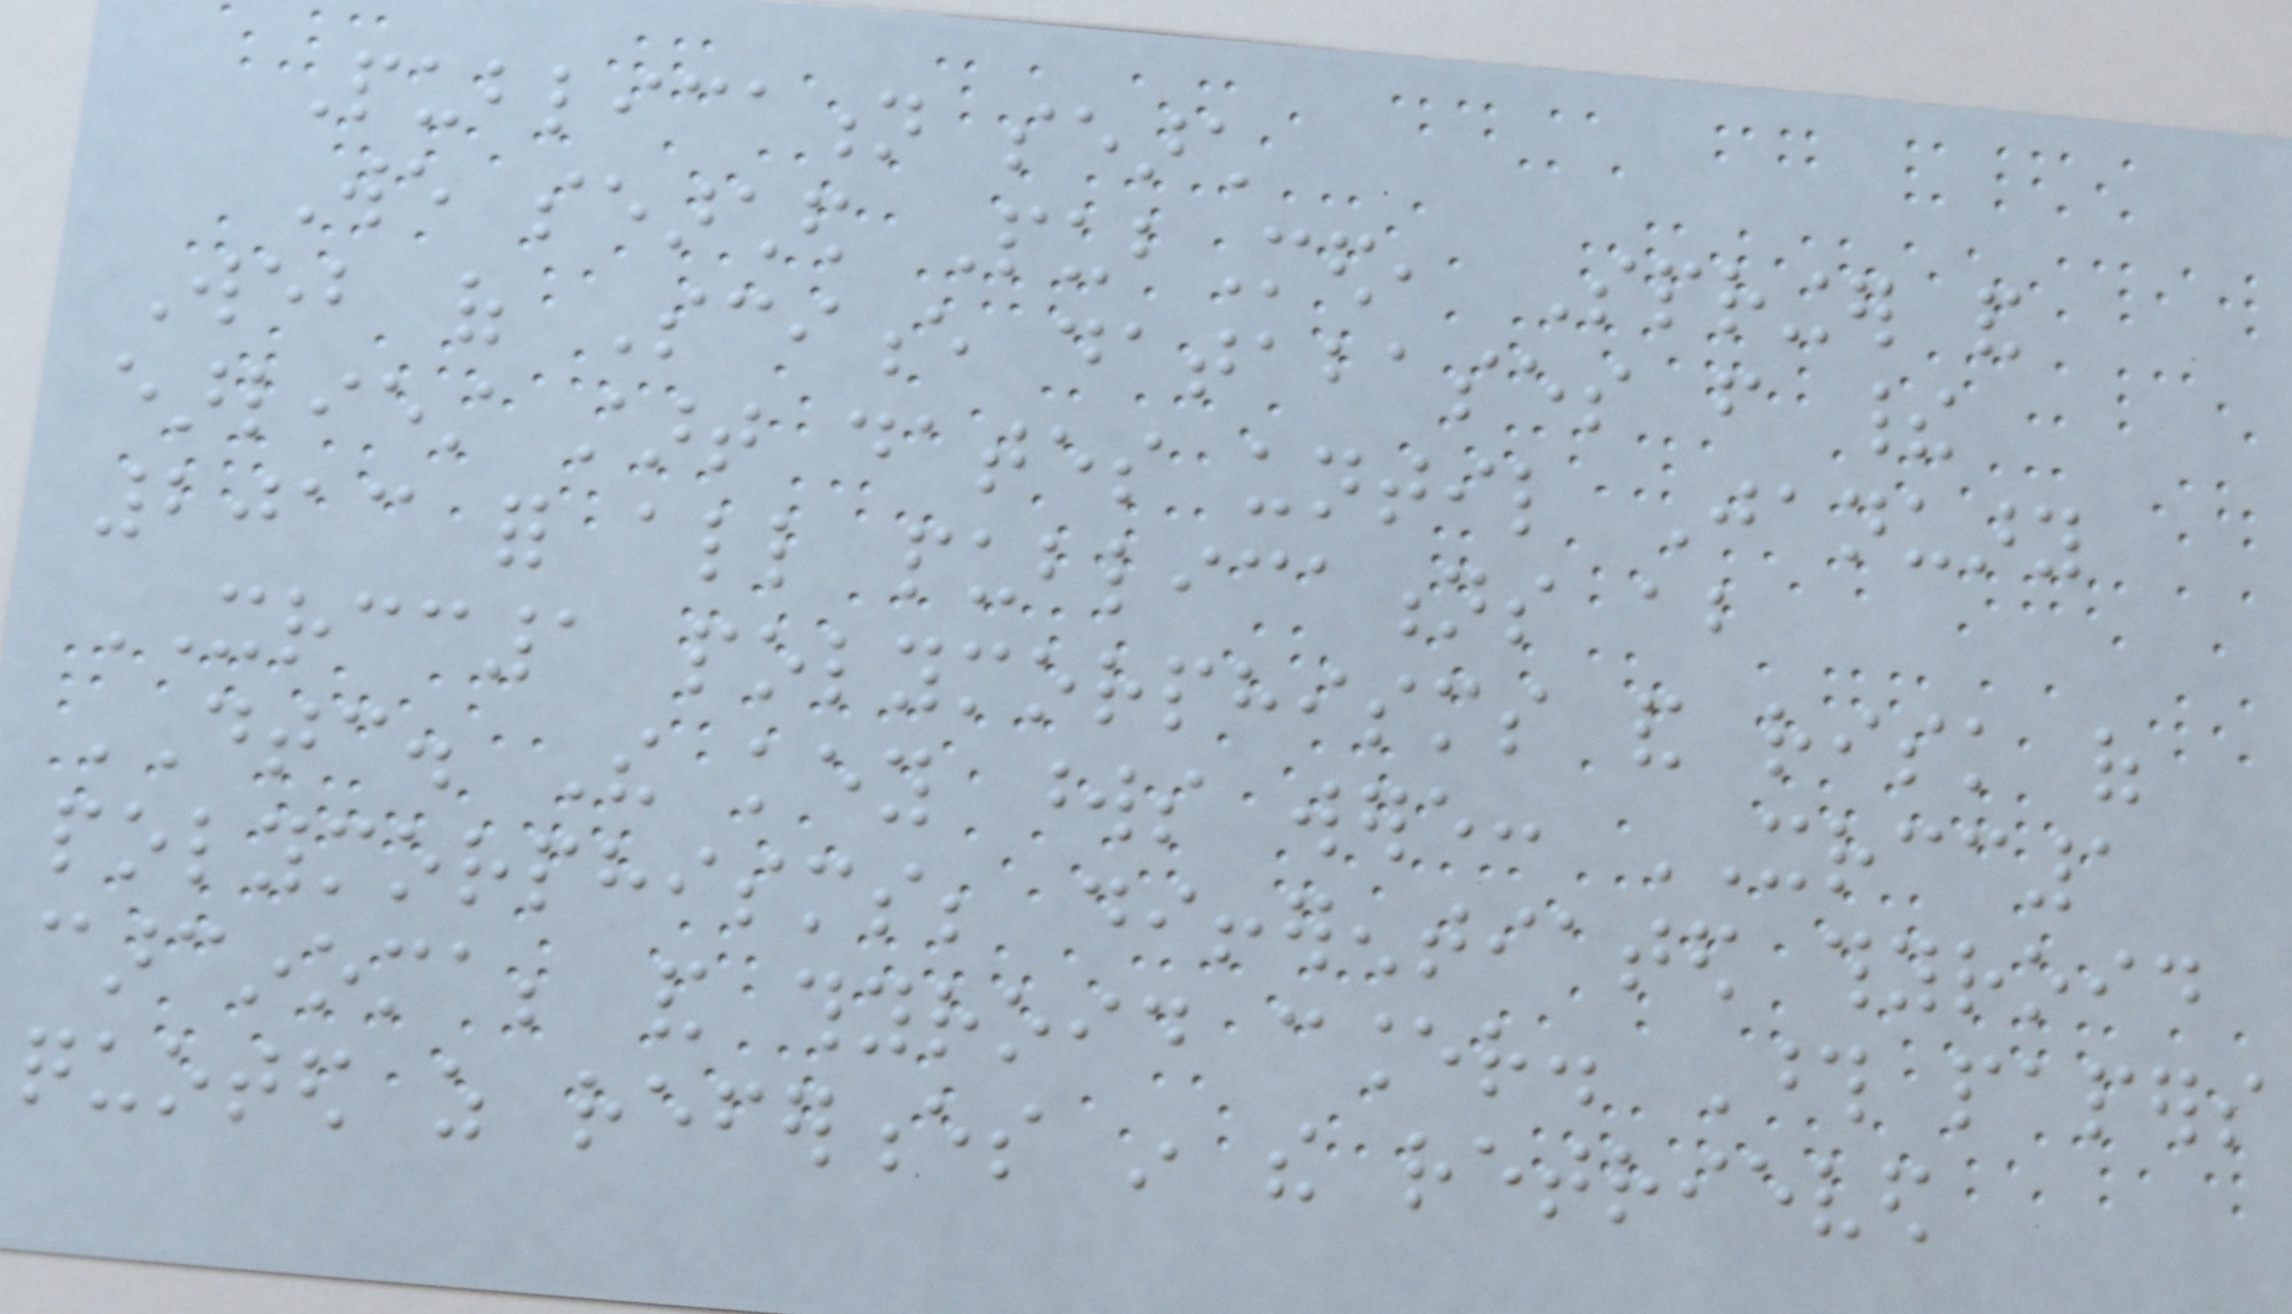Publication search
We searched PubMed, Springer and
Web of Science databases from their
earliest start dates until January
2013 for all publications about
XRCC1 polymorphisms and risk of
DTC. The key words were: XRCC1
polymorphisms; differentiated thyroid
carcinoma; and thyroid cancer. Those papers
quoted as references in the retrieved
